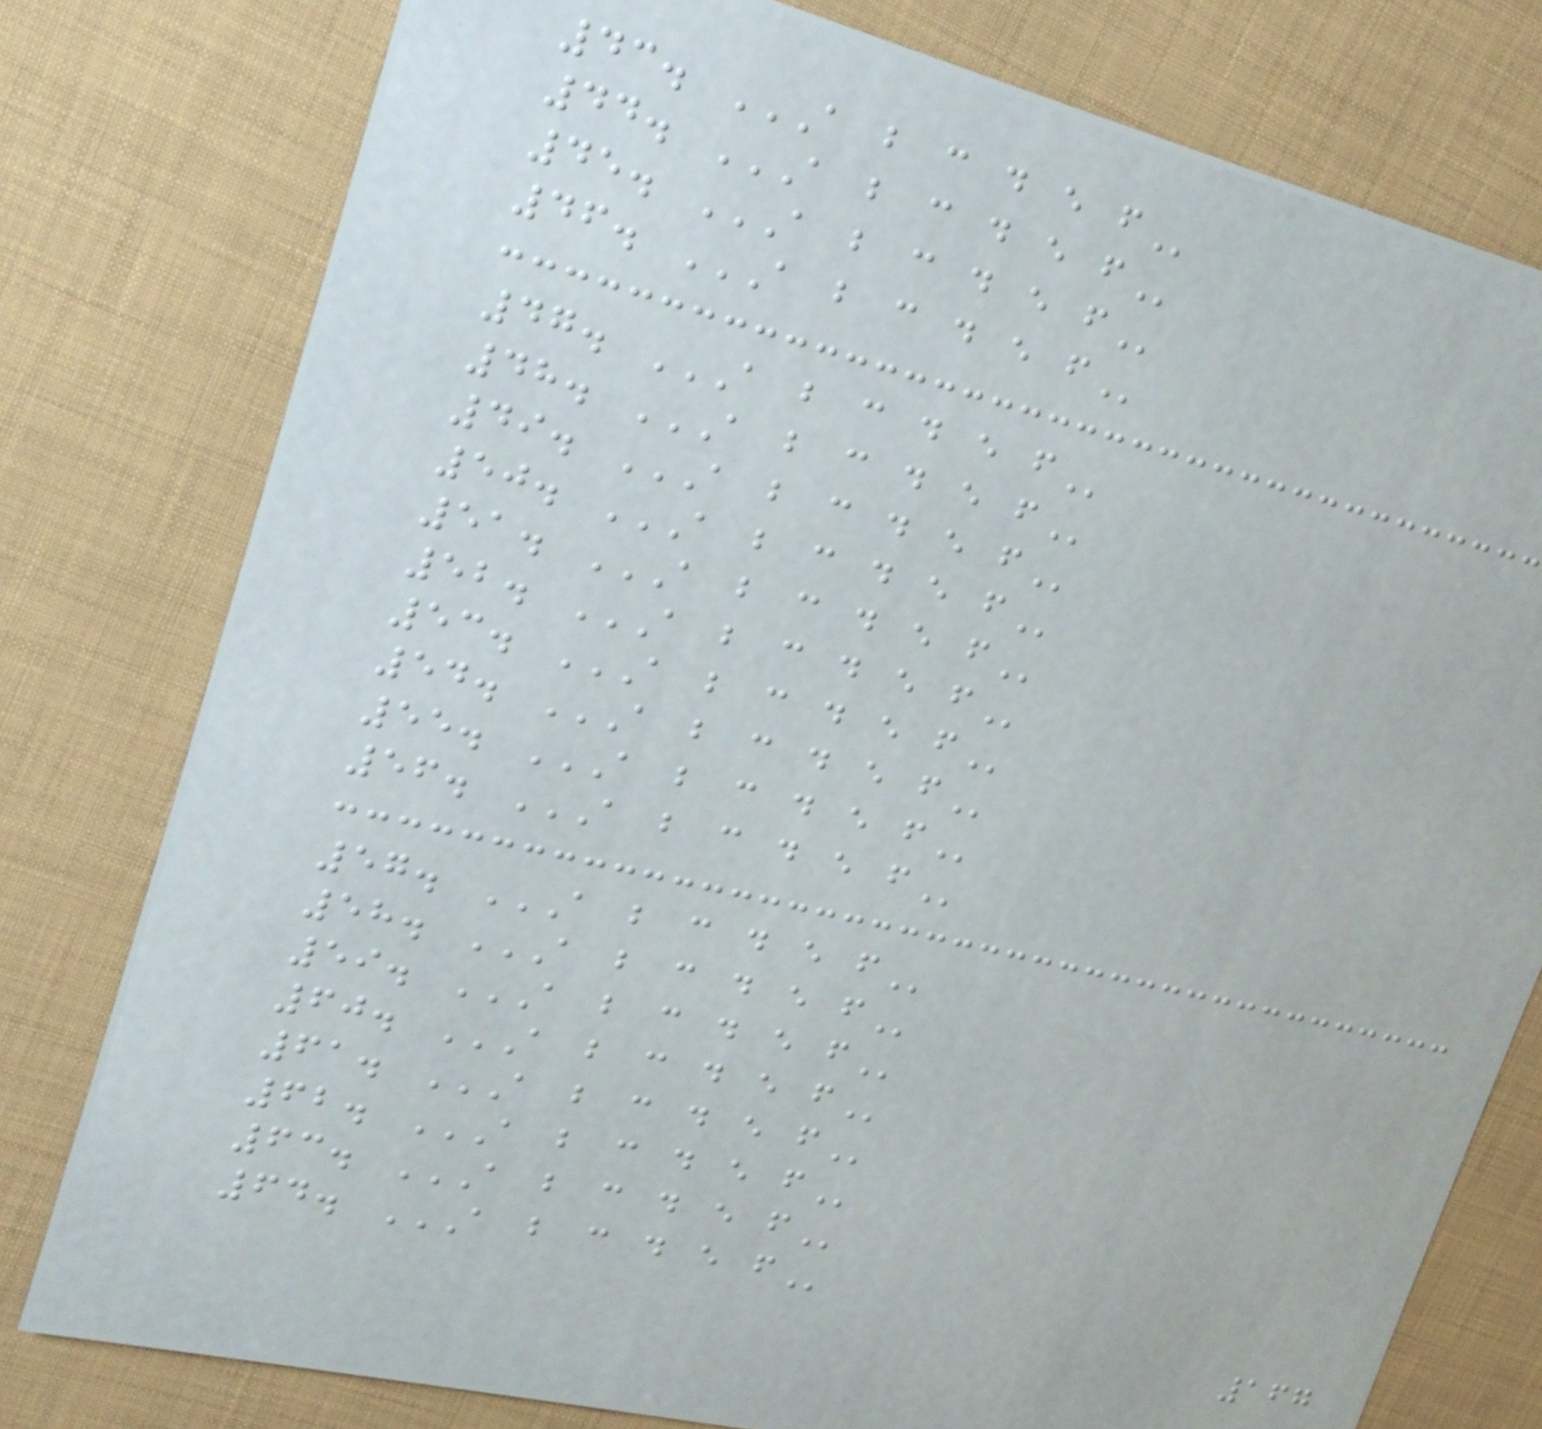43. A B C D E F
44. A B C D E F
45. A B C D E F
46. A B C D E F
47. A B C D E F
48. A B C D E F
49. A B C D E F
50. A B C D E F
51. A B C D E F
52. A B C D E F
53. A B C D E F
54. A B C D E F
55. A B C D E F
56. A B C D E F
57. A B C D E F
58. A B C D E F
59. A B C D E F
60. A B C D E F
61. A B C D E F
62. A B C D E F
63. A B C D E F
64. A B C D E F
167
